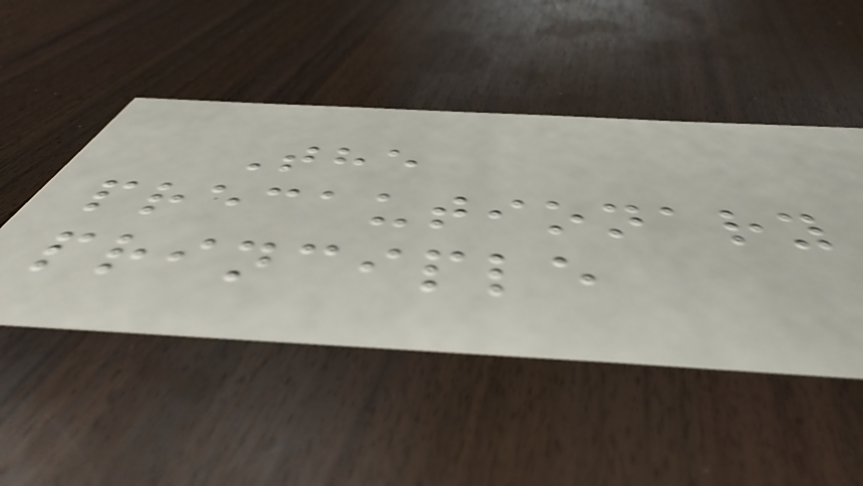The
precautionary
principle
